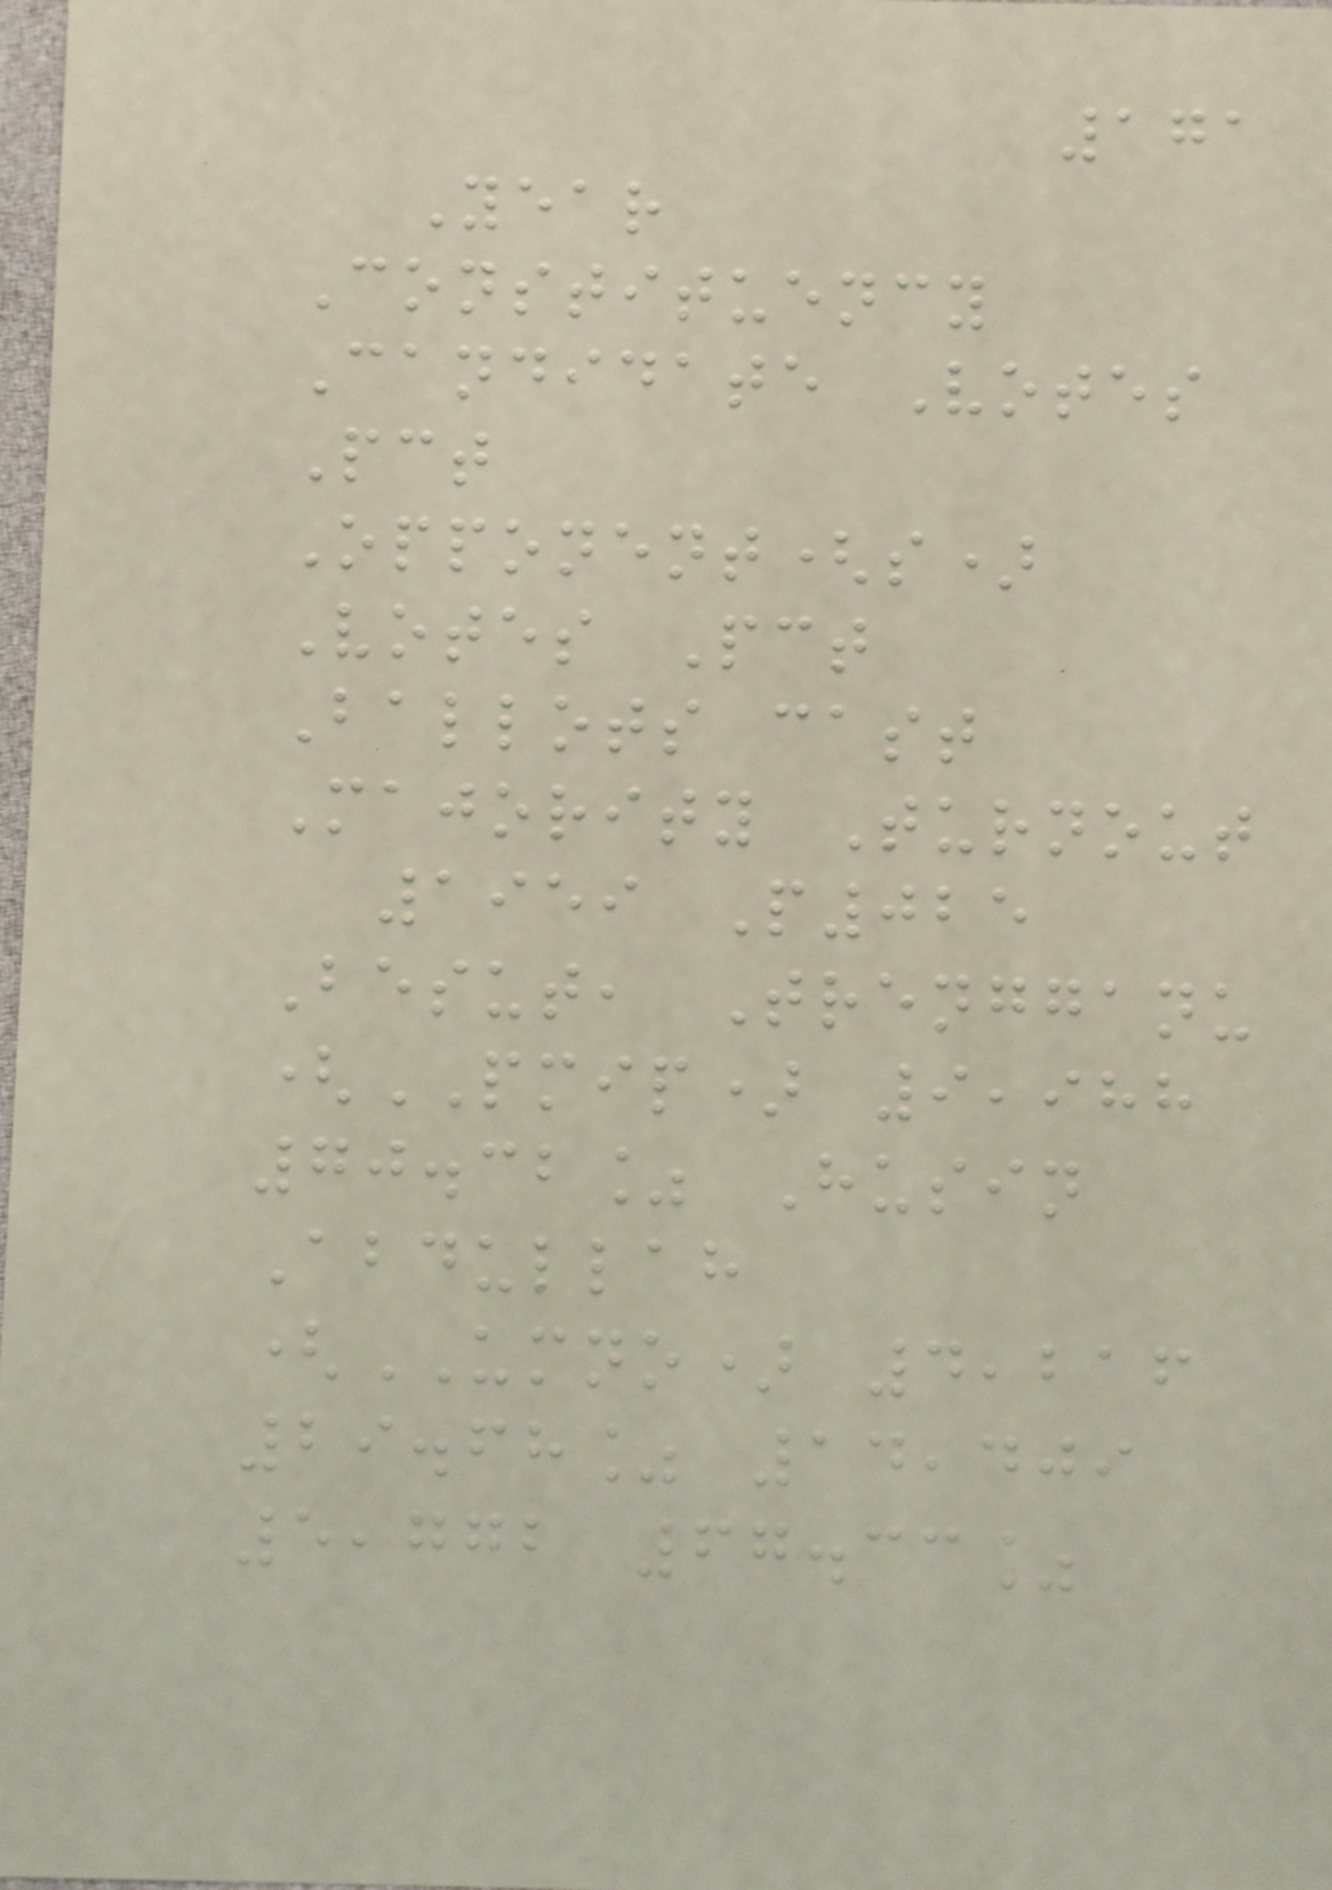171
Year
Constituency
Candidate Votes
Pct
Opponent(s)
Votes Pct
Ballots cast
Majority Turnout
1959 P025
Besut, Trengganu
(PMIP) 9,988
70.32% Husin
Abdullah
(UMNO) 4,216
29.68% 14,409
5,772 67.33%
